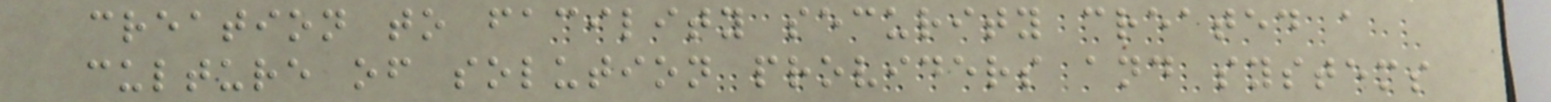creation to facility security created a
culture of solution providers and systems
